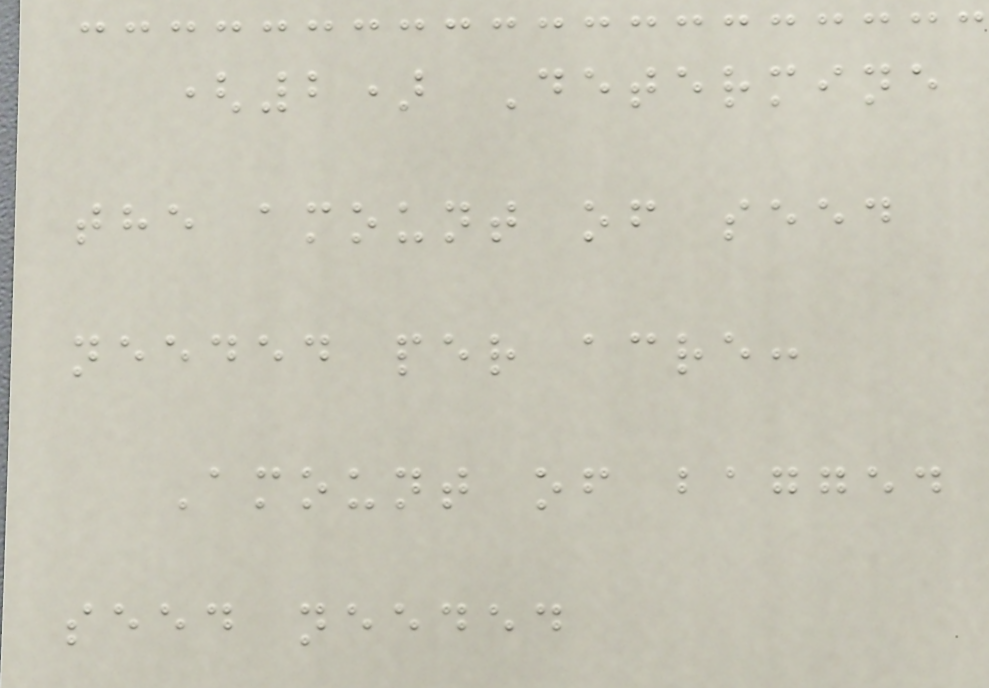(2) Determine
the amount of seed
needed per acre:
Amount of bagged
seed needed
